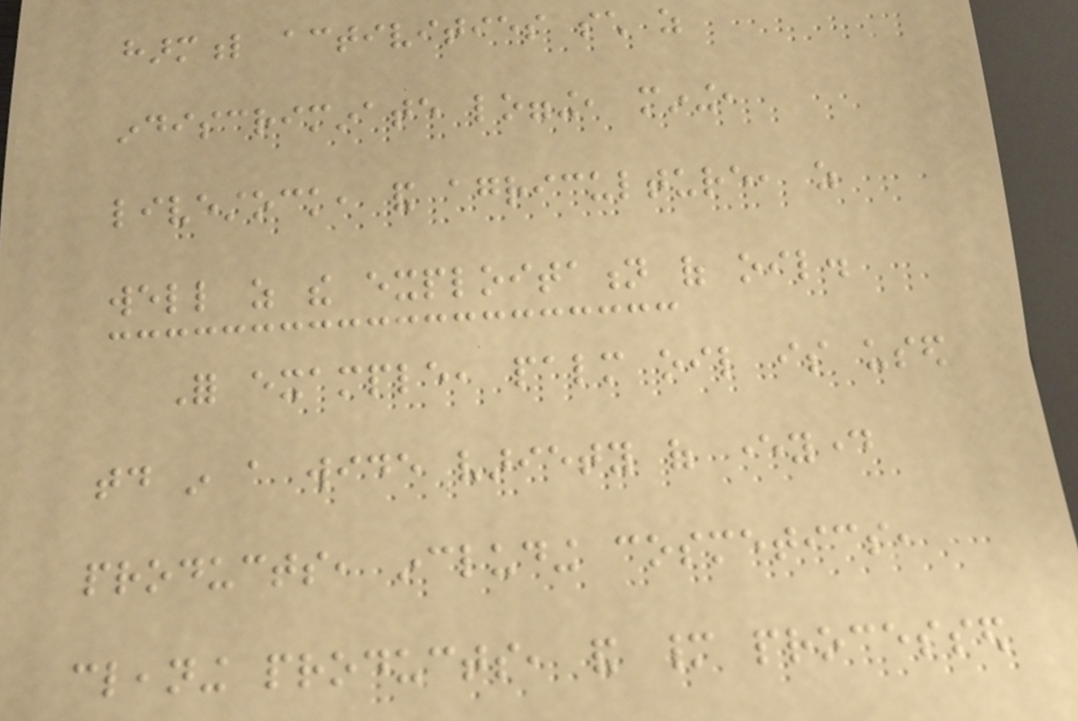harmful activities such as
indiscriminate logging, mining,
livestock, and agriculture, as
well as the exploitation of oil.
For example, palm oil is used
today in a wide variety of everyday
products, including cosmetics,
cleaning products, and many processed
